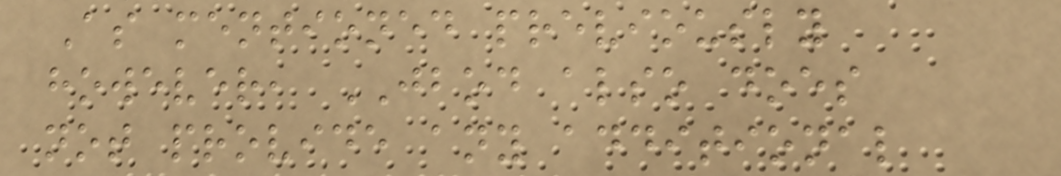As mentioned previously
however, JBOD also does
not provide any additional
